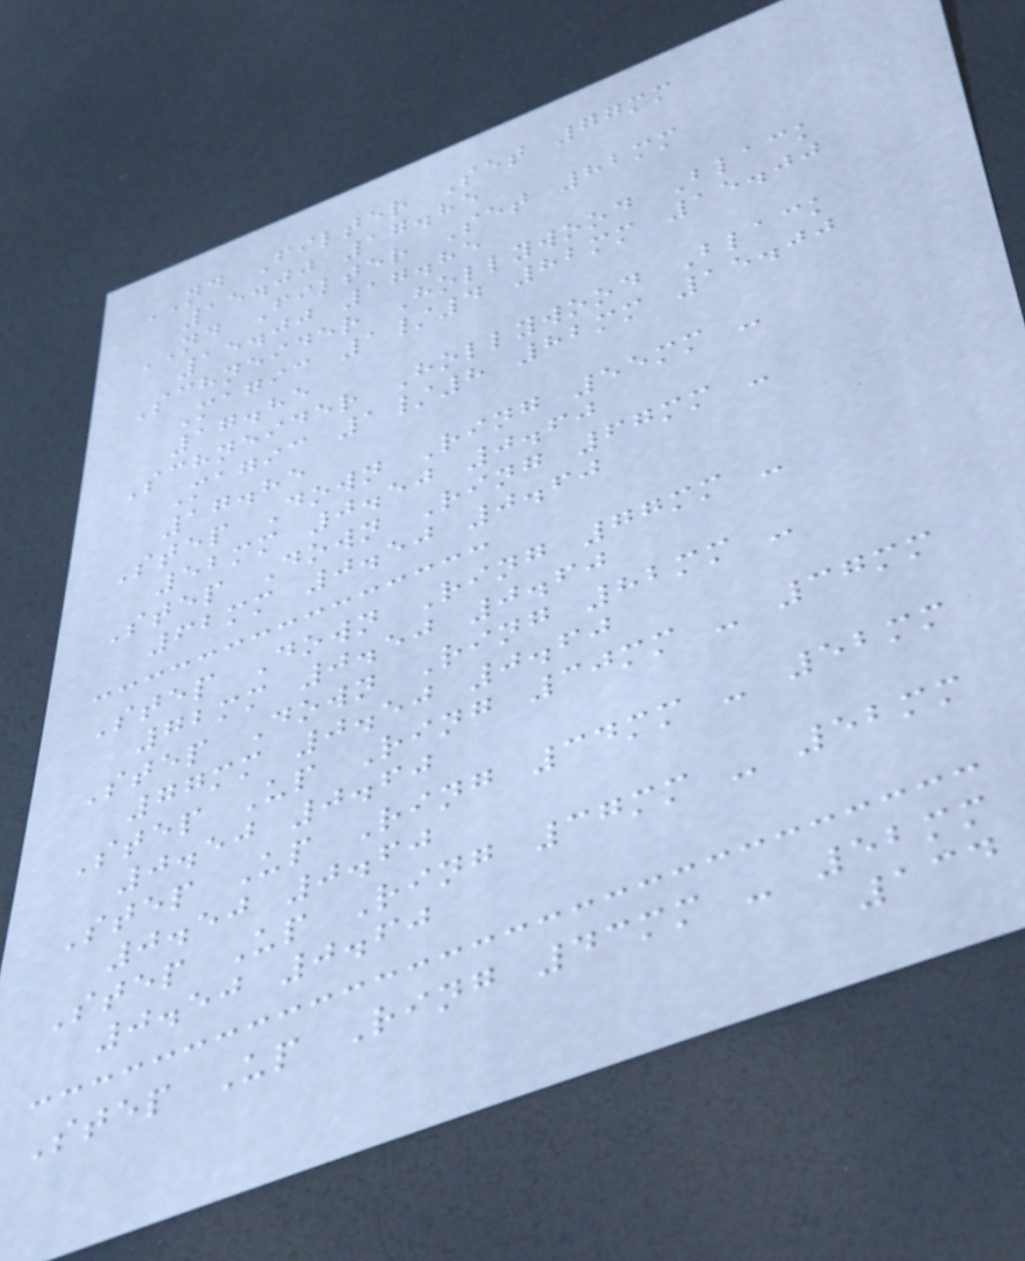ND Filter Set 77mm
15.00 17.85
ND Filter Set 82mm
15.00 17.85
Schneider Hollywood Black
Magic 1/4 82mm 15.00
17.85
Schneider Hollywood Black
Magic 1/8 82mm 15.00
17.85
Step Down Ring 55mm -
52mm 0.50 0.60
Step Down Ring 67mm -
62mm 0.50 0.60
Step Down Ring 77mm -
72mm 0.50 0.60
Step Down Ring 82mm -
77mm 0.50 0.60
Step Up Ring 30mm - 37mm
0.50 0.60
Step Up Ring 34mm - 52mm
0.50 0.60
Step Up Ring 37mm - 52mm
0.50 0.60
Step Up Ring 43mm - 52mm
134
